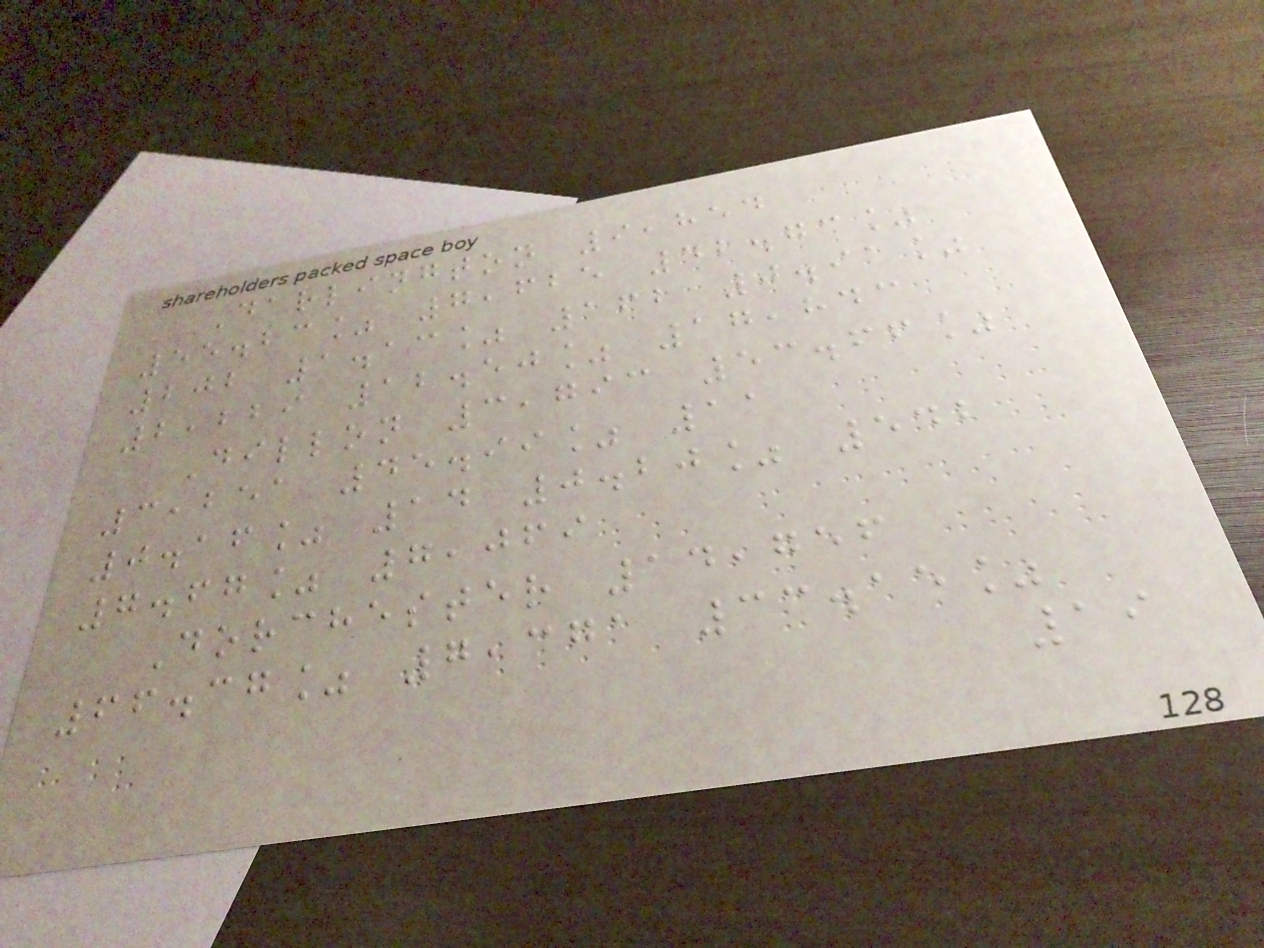Darlington 9,854
55.23% 7,625 42.73%
202 1.13% 162 0.91%
2,229 12.50% 17,843
Dillon 3,793 53.66%
3,251 45.99% 11
0.16% 14 0.20% 542
7.67% 7,069
Dorchester 14,756
66.37% 7,371 33.15%
19
